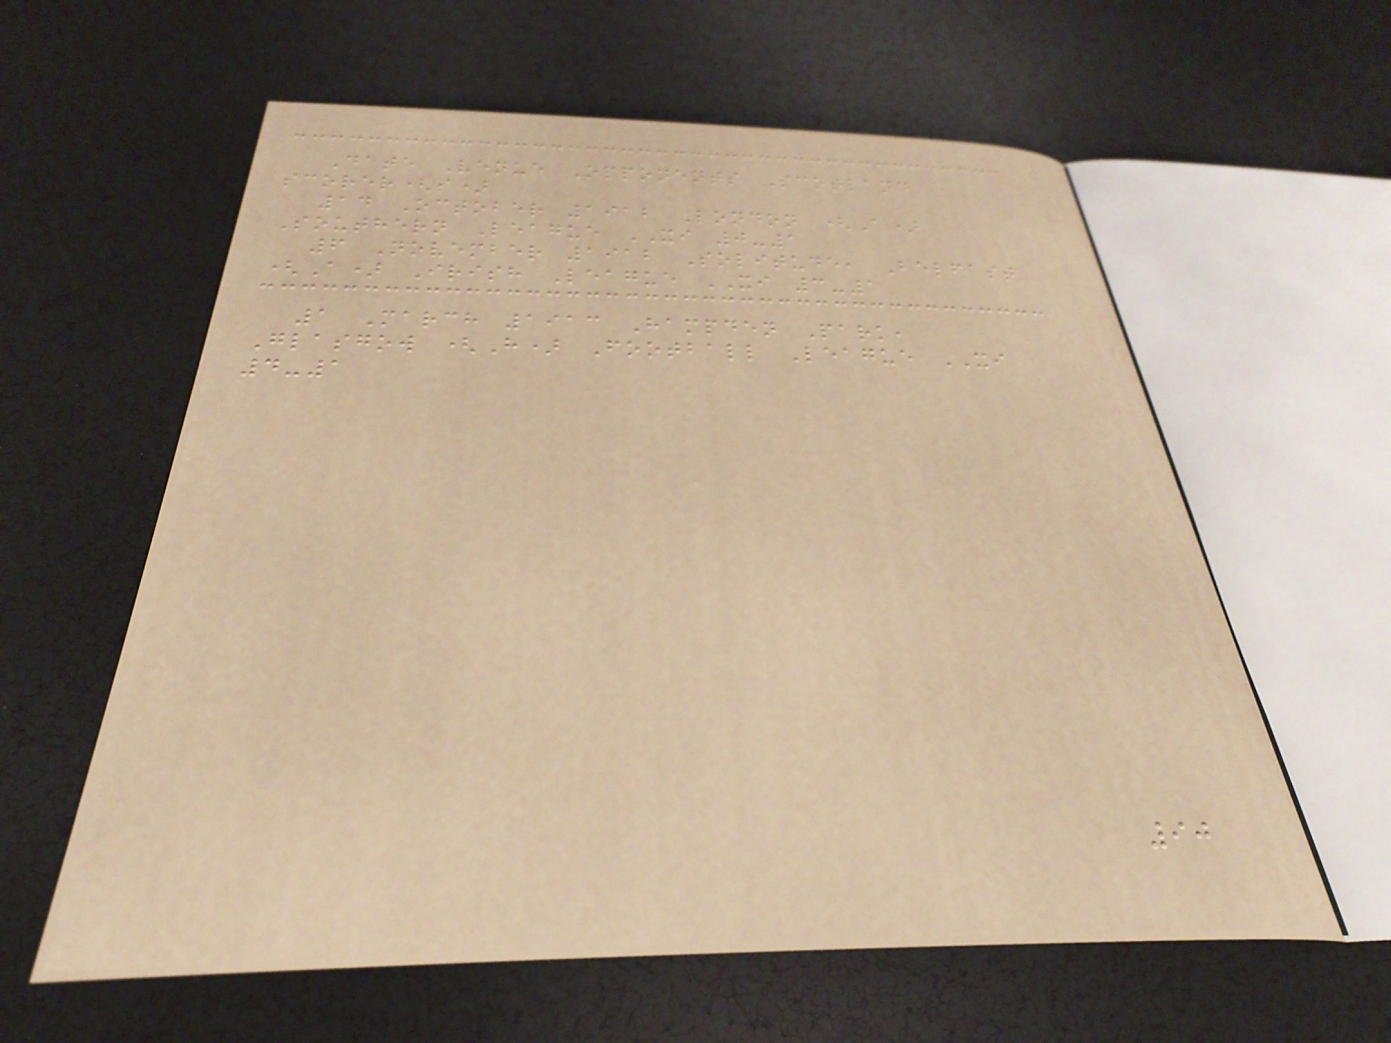Date Venue Opponents Scotland
scorer(s)
14 October 1912 London (A)
Southern League XI 0-1
6 November 1912 Solitude, Belfast
(A) Irish League XI 3-1
1 March 1913 Hampden Park,
Glasgow (H) Football League XI
4-1
90
